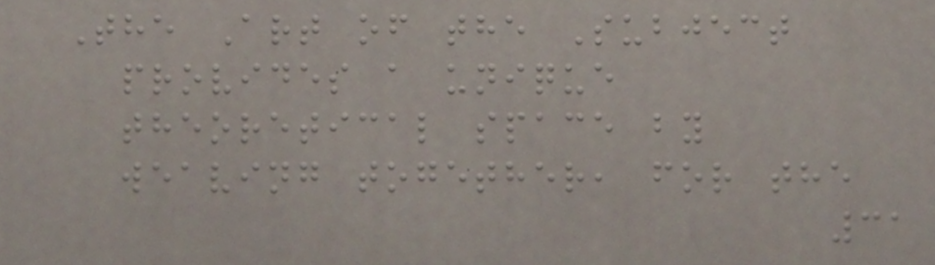The Art of the Subject
provides a unique
theoretical space by
weaving together, for the
31
